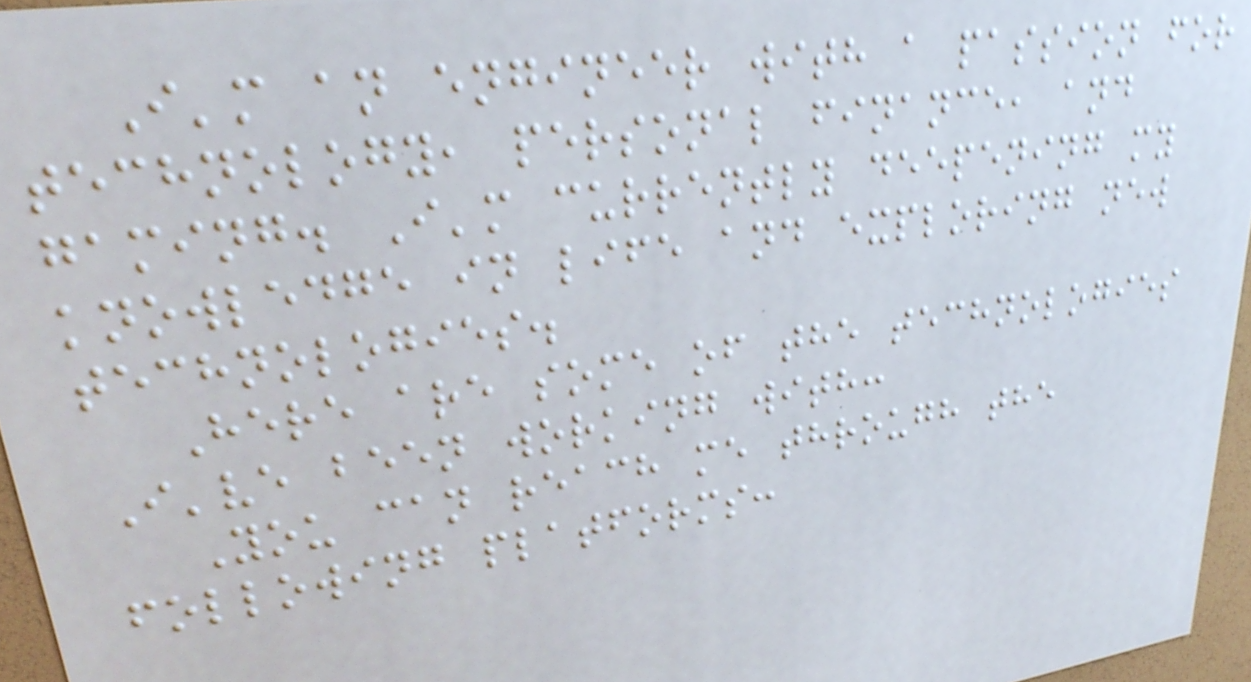I'm an engineer with a passion for
technology, personal finance, and
gaming. I'm currently deepening my
knowledge in life and exploring new
technologies.
Here are some of the technologies
I've been working with:
You can reach me through the
following platforms:
